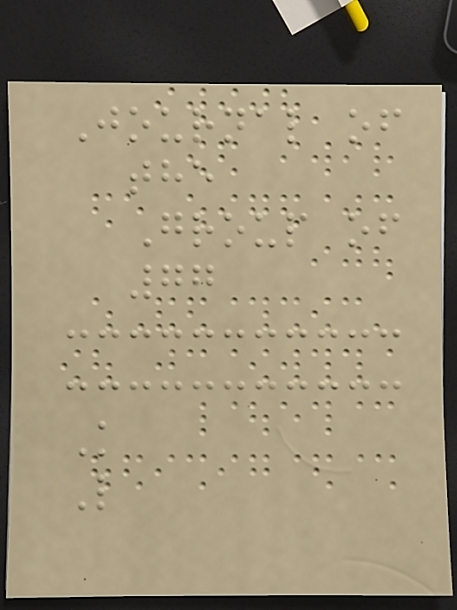Journal of
the
Group of
77
K
L
